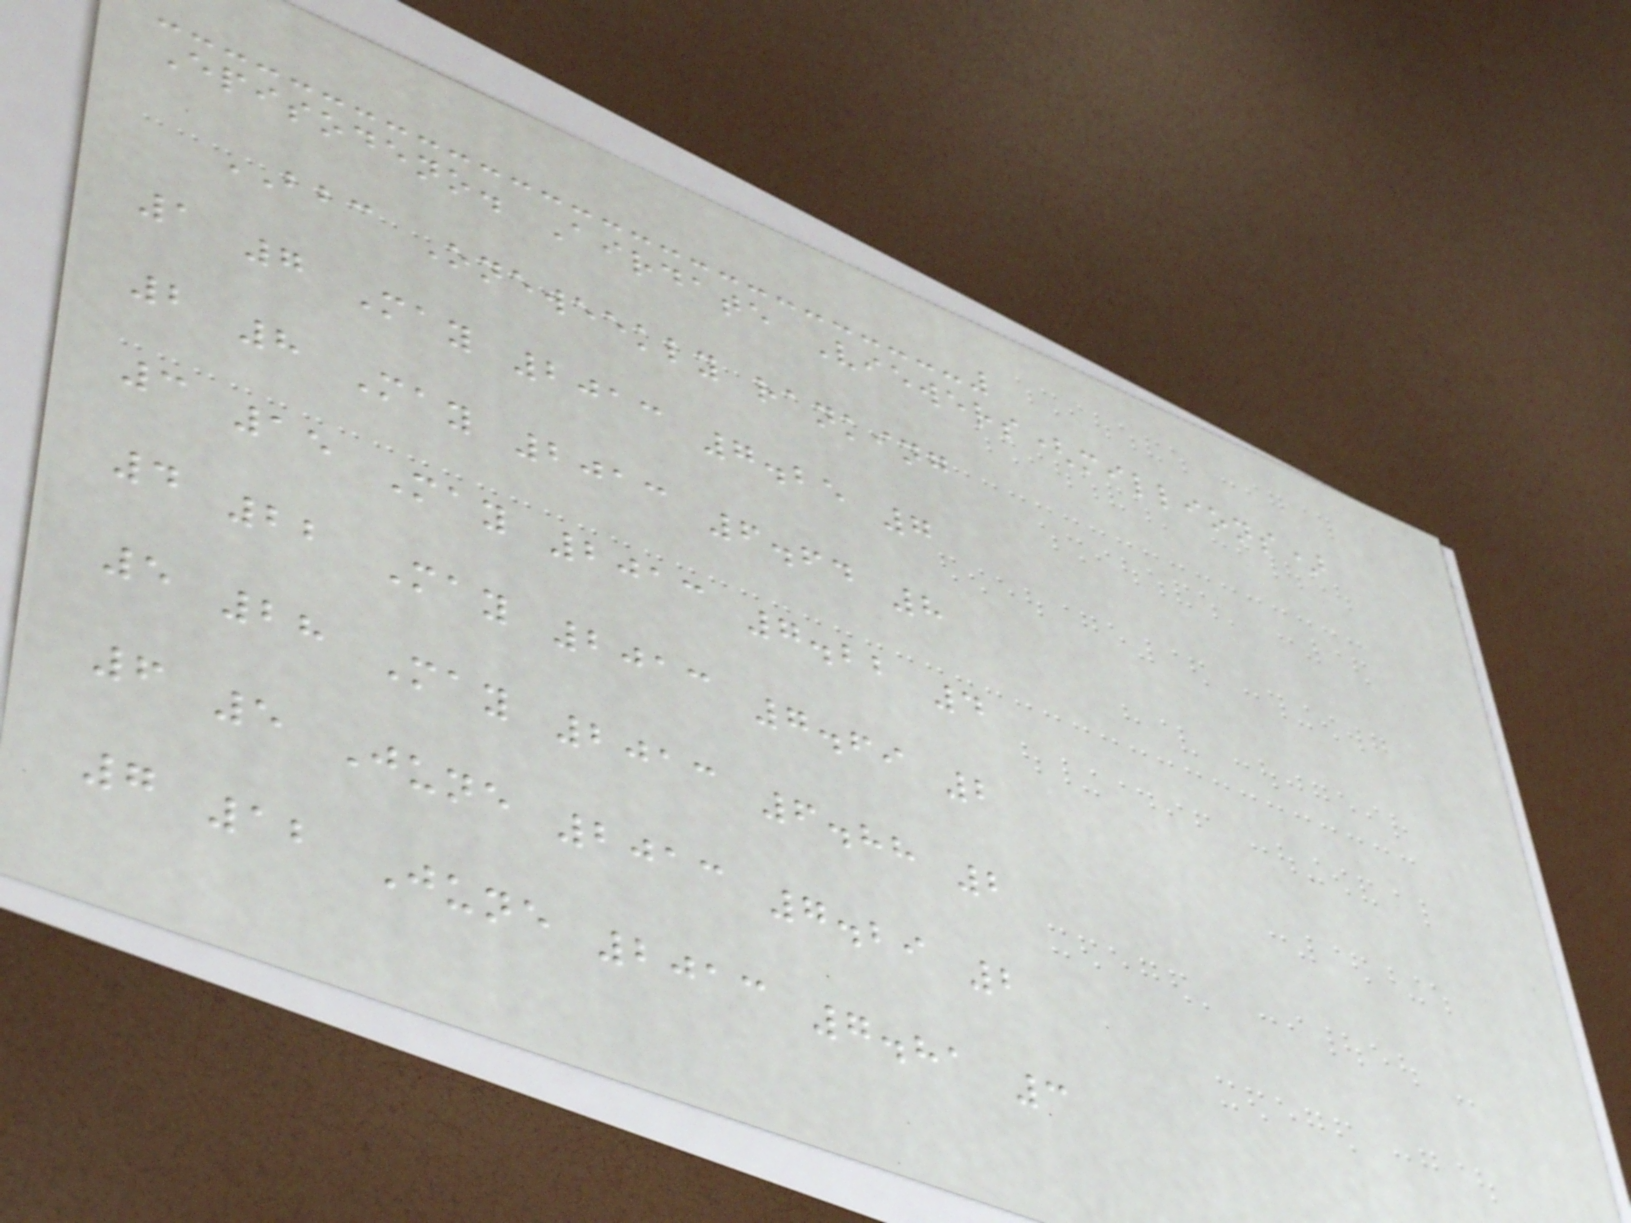Episodeno. Airdate Viewers(millions)
BBC Oneweekly ranking
1 7 May 2013 7.25 7
2 8 May 2013 6.64 8
3 15 May 2013 7.22 4
4 22 May 2013 7.69 2
5 28 May 2013 6.88 2
6 5 June 2013 7.29 2
7 12 June 2013 7.81 3
